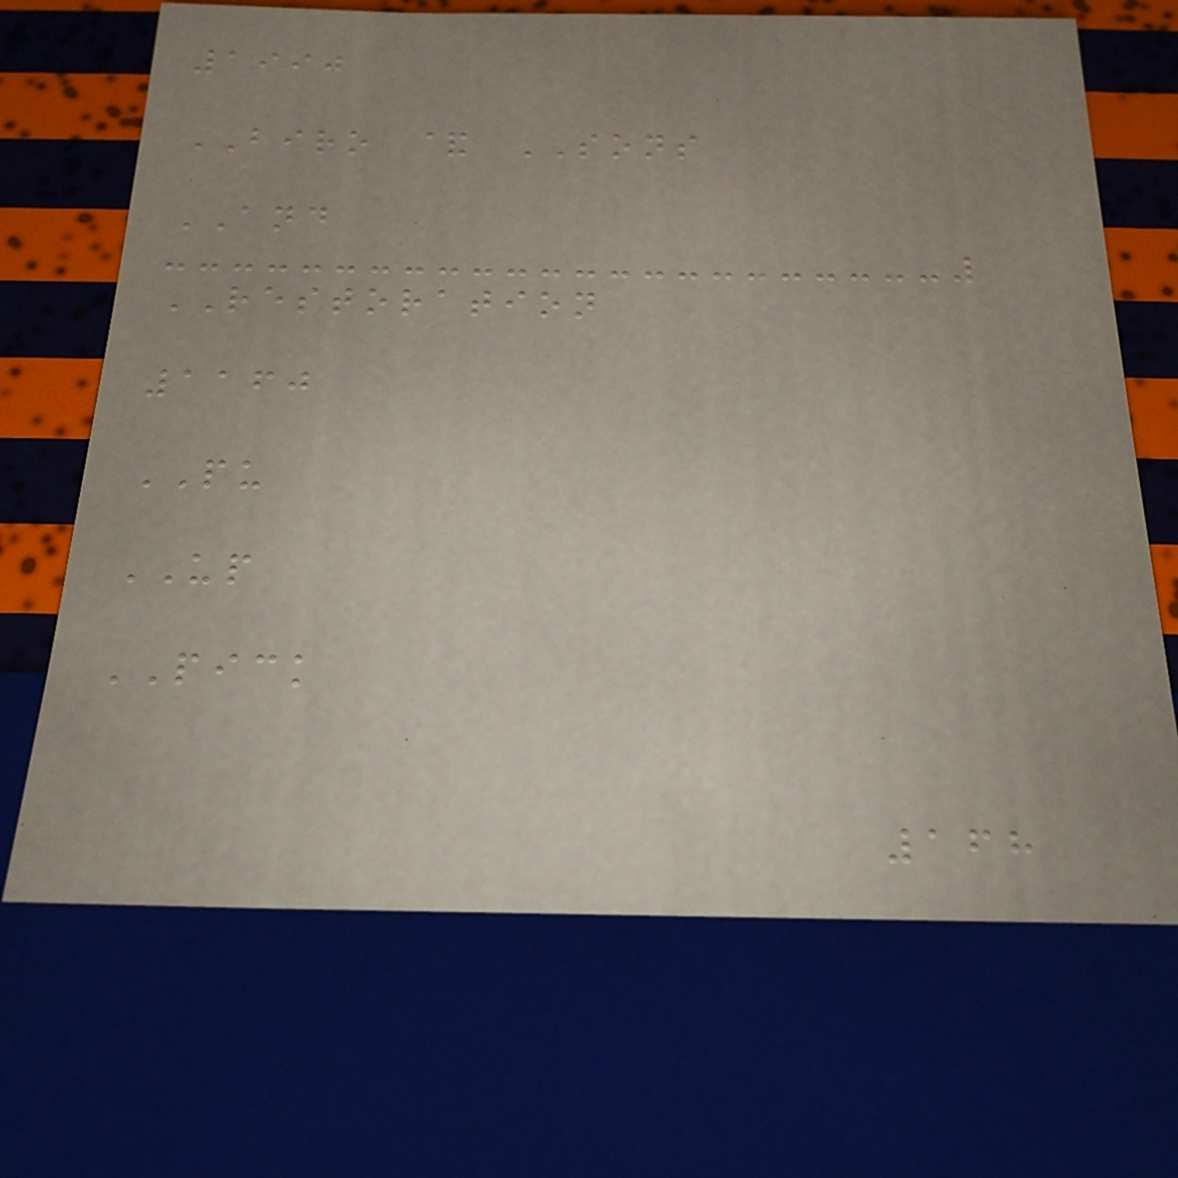1990
BIRO & SONS
AND
RESTORATION
1160
PU
UP
PICK
168
